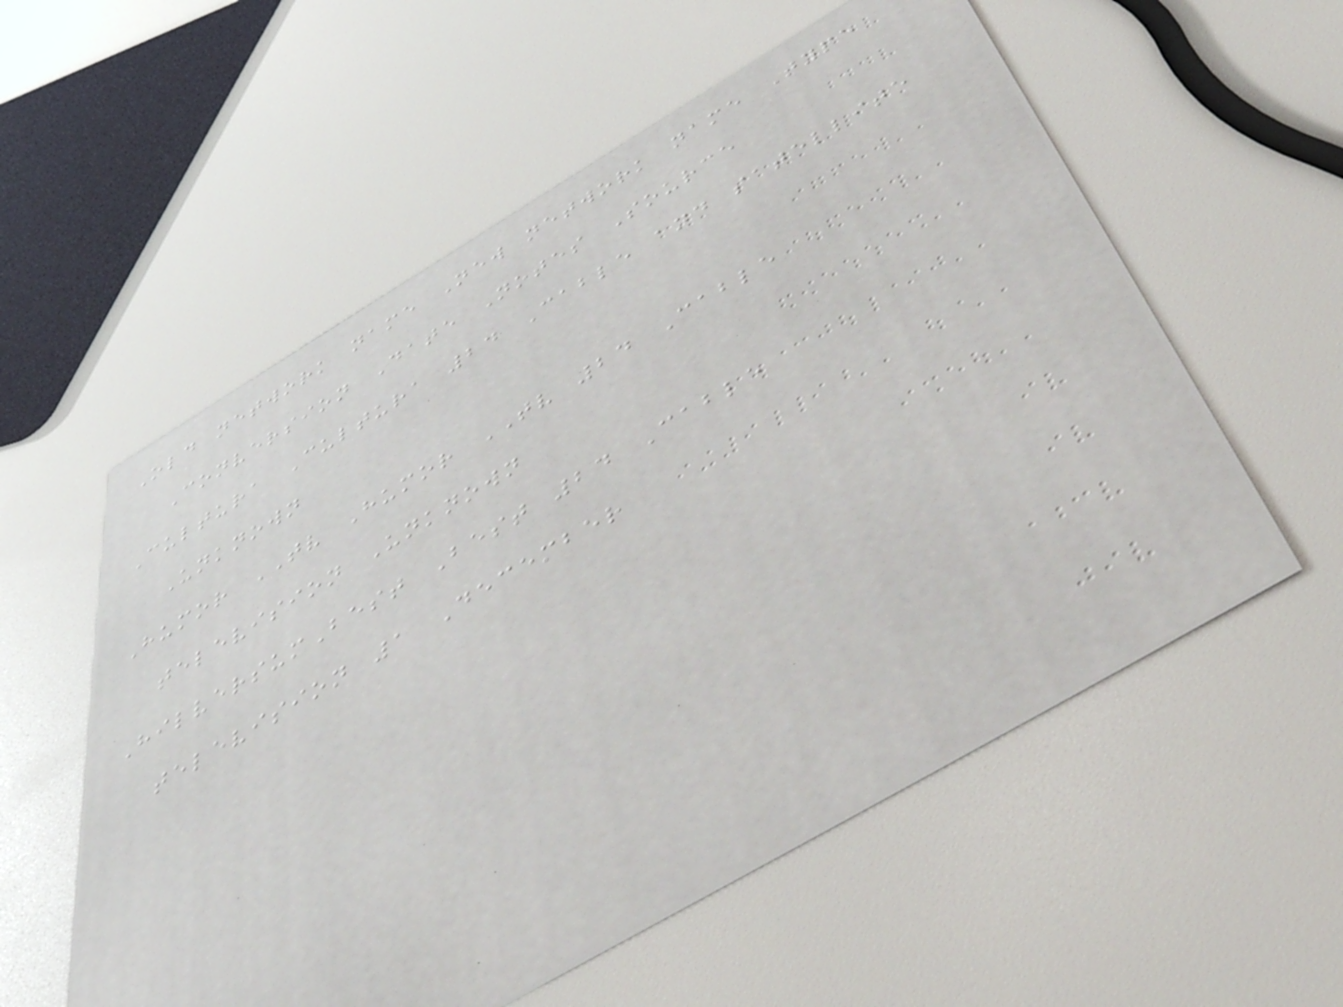Old network name New network name Type
Conversion Date Notes Source
Cultura Cultura 24 Cable and satellite
Unknown
Humor TV Humor TV 24 Cable
television Unknown
HilversumBest Best 24 Cable
television 1 December
